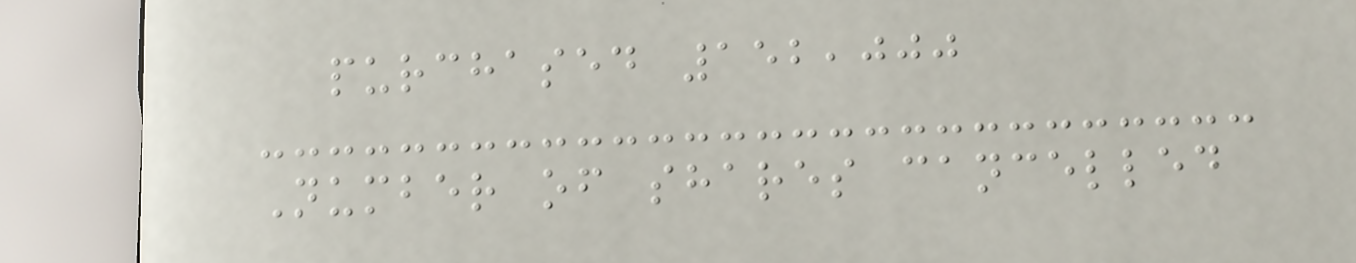purchased 152,000
Number of shares cancelled
